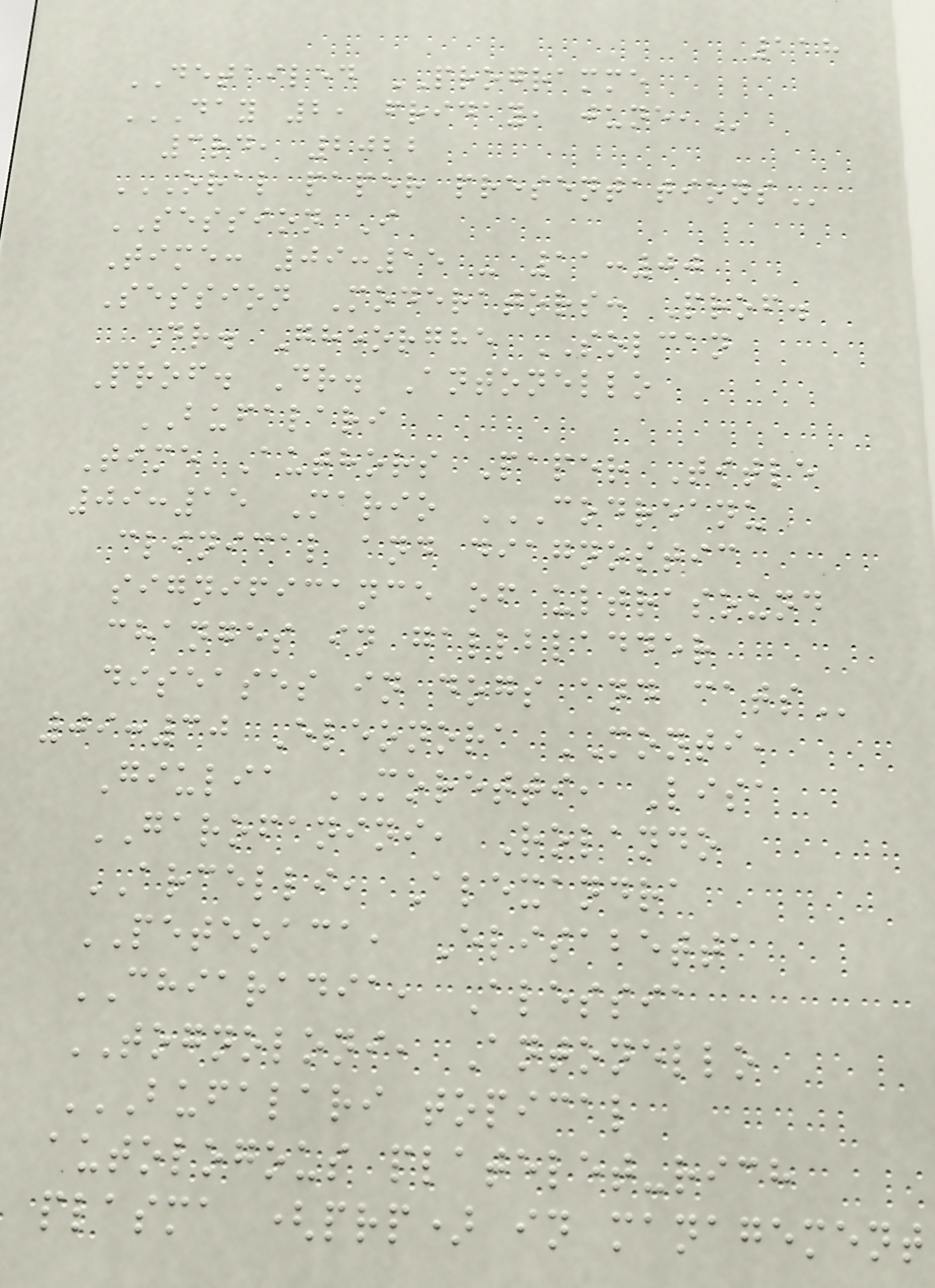118
DETAILED PROGRAMME
DAY 2, FRIDAY, JUNE,
3rd, 2022
ORAL PAPER PRESENTATIONS
SESSION I
Time: 09:15 - 11:00
Session Moderators: Prof.
Dr. Gheorghe SOLCAN
Prof. Dr. Antonello
BUFALARI
Time Authors Paper Title
09:15 Mario CODREANU
CLINICAL AND DIAGNOSTIC
SIGNIFICANCE OF ULTRASOUND
CHANGES IN GALLBLADDER
DISEASES IN DOGS AND CATS
09:30 Eleonora MONTI,
Giulia MORETTI, Lisa
GAROFANINI, Rolando
ARCELLI, Alexandra
PETEOACA, Elisabetta
CHIARADIA, Alessia
TOGNOLONI, Antonello
BUFALARI TOPICAL
AUTOLOGOUS PLATELET-RICH
PLASMA (PRP) IN MANAGEMENT
